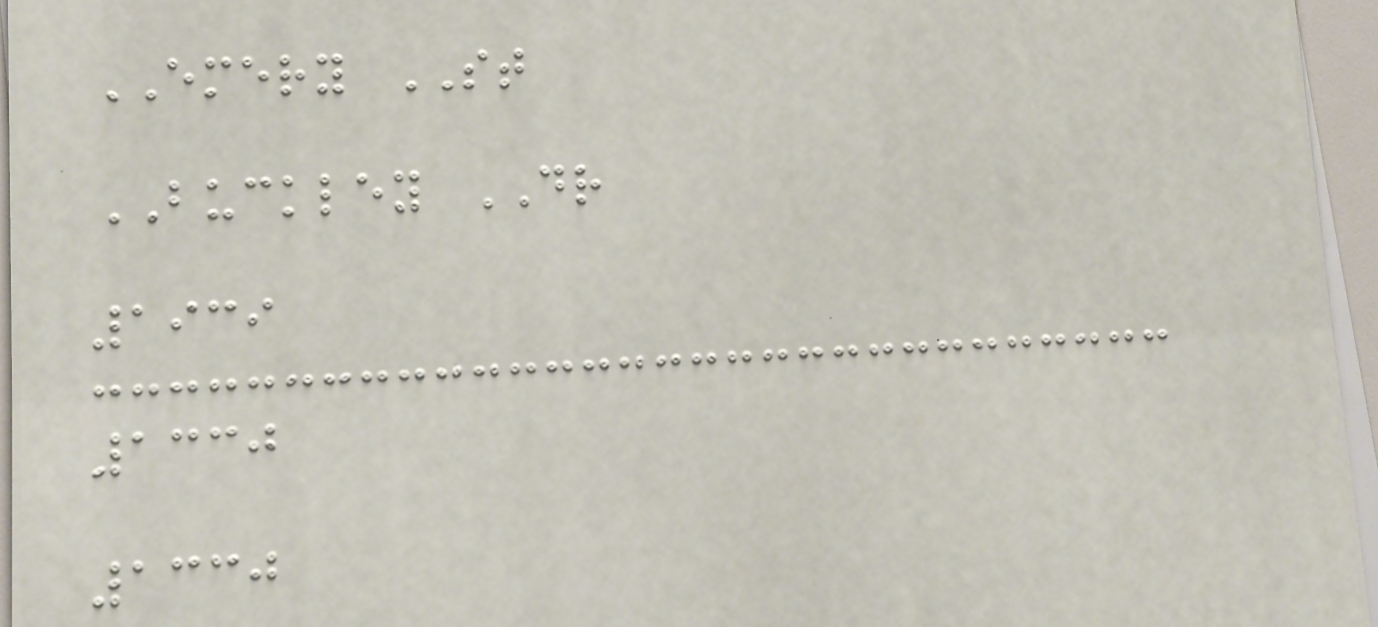EMERY ST
BUCKLEY DR
1939
1330
1330
